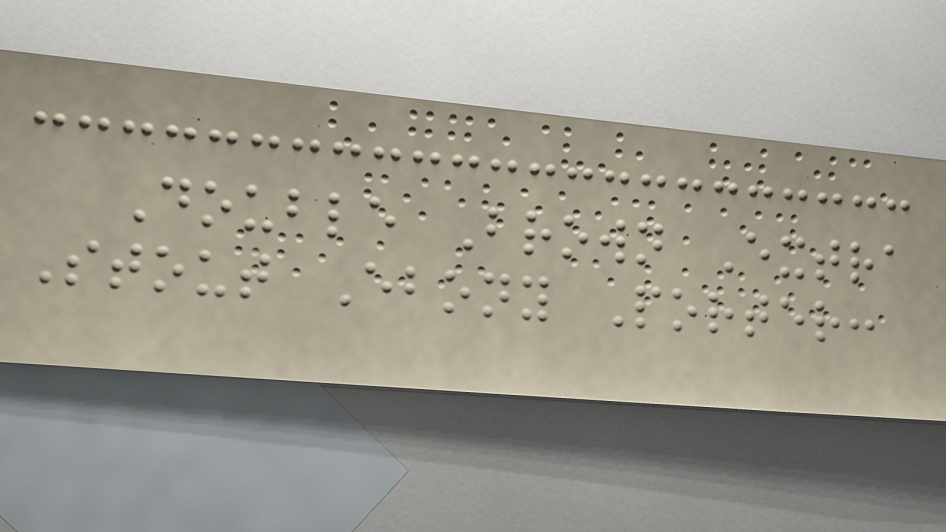Double Brown Extra
Stout Ebony Porter:
